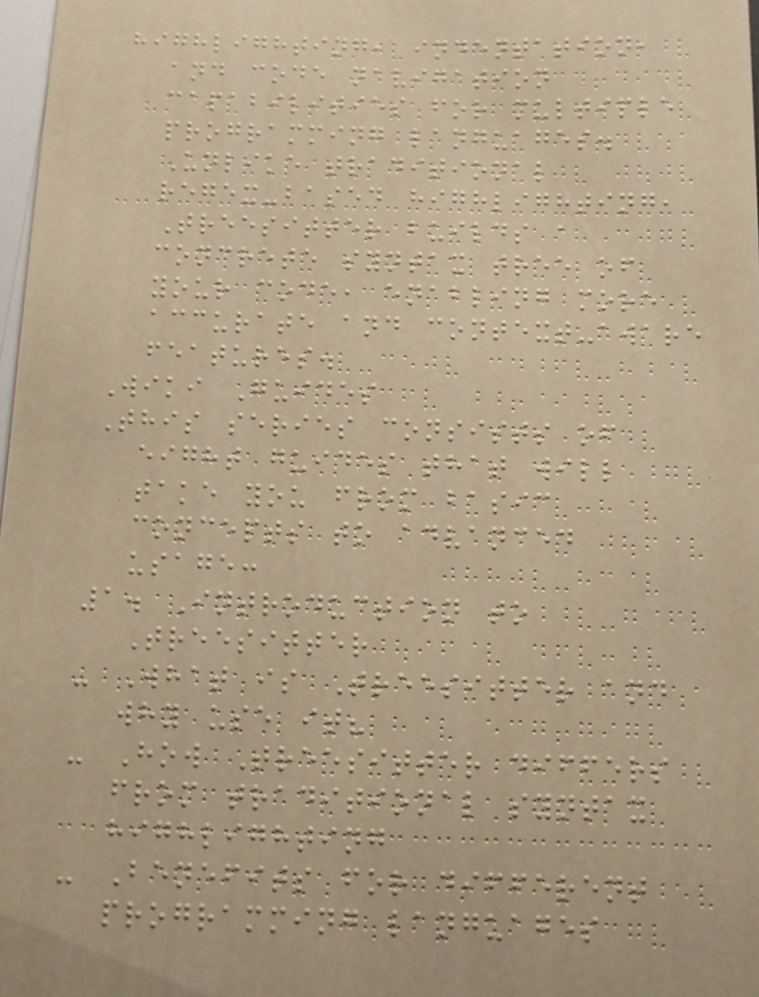highlighting, indentation,
and code navigation
capabilities for multiple
programming languages.
Unlike traditional
regex-based highlighting,
Treesitter builds a
concrete syntax tree of
your code, enabling more
accurate and context-aware
features.
Wiki Guides
This series consists of
eight guides that will
take you from basic
concepts to advanced
usage:
1. Introduction to
Treesitter
- What is Treesitter and
why use it?
- How Treesitter differs
from traditional syntax
highlighting
- Benefits for different
programming languages
